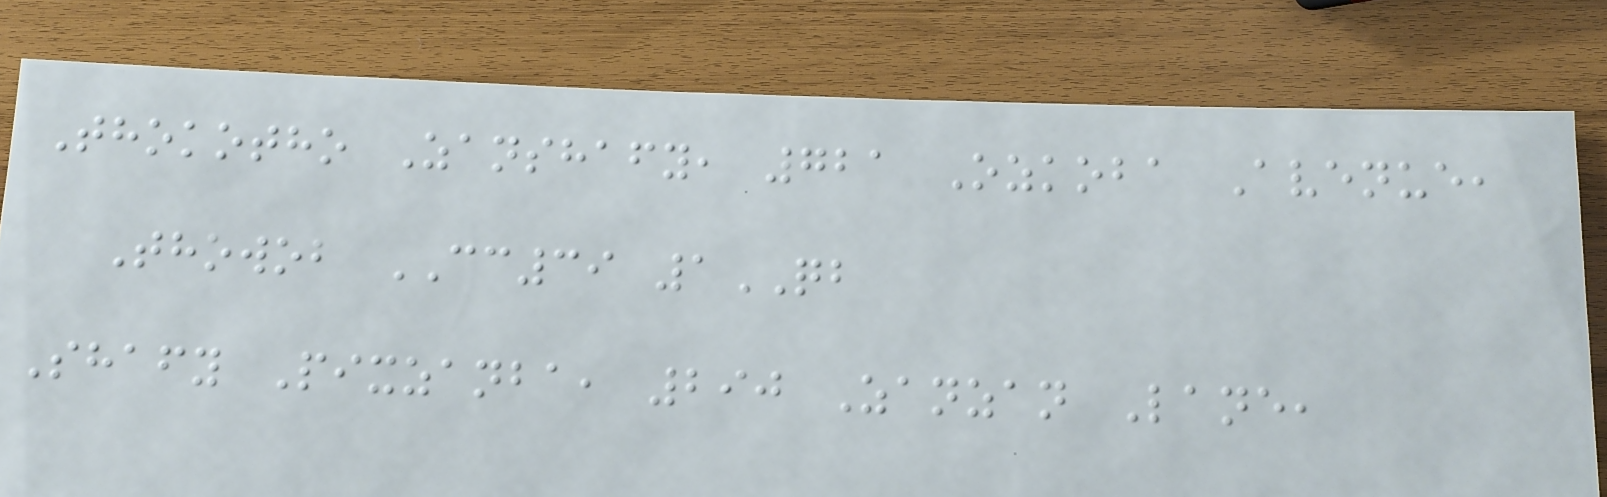Thokotho Zanshafy, 721 Ozkoba Avenue,
Thowob CC39 1QB
Shafy Pixzanba, 290 Zanzan Lane,
